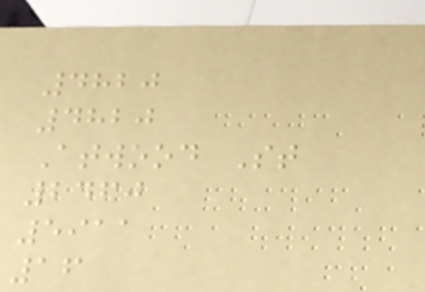4820
4820
Atwood St
2460
5911
16
